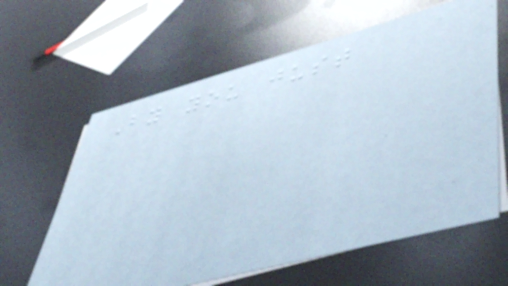By you just
